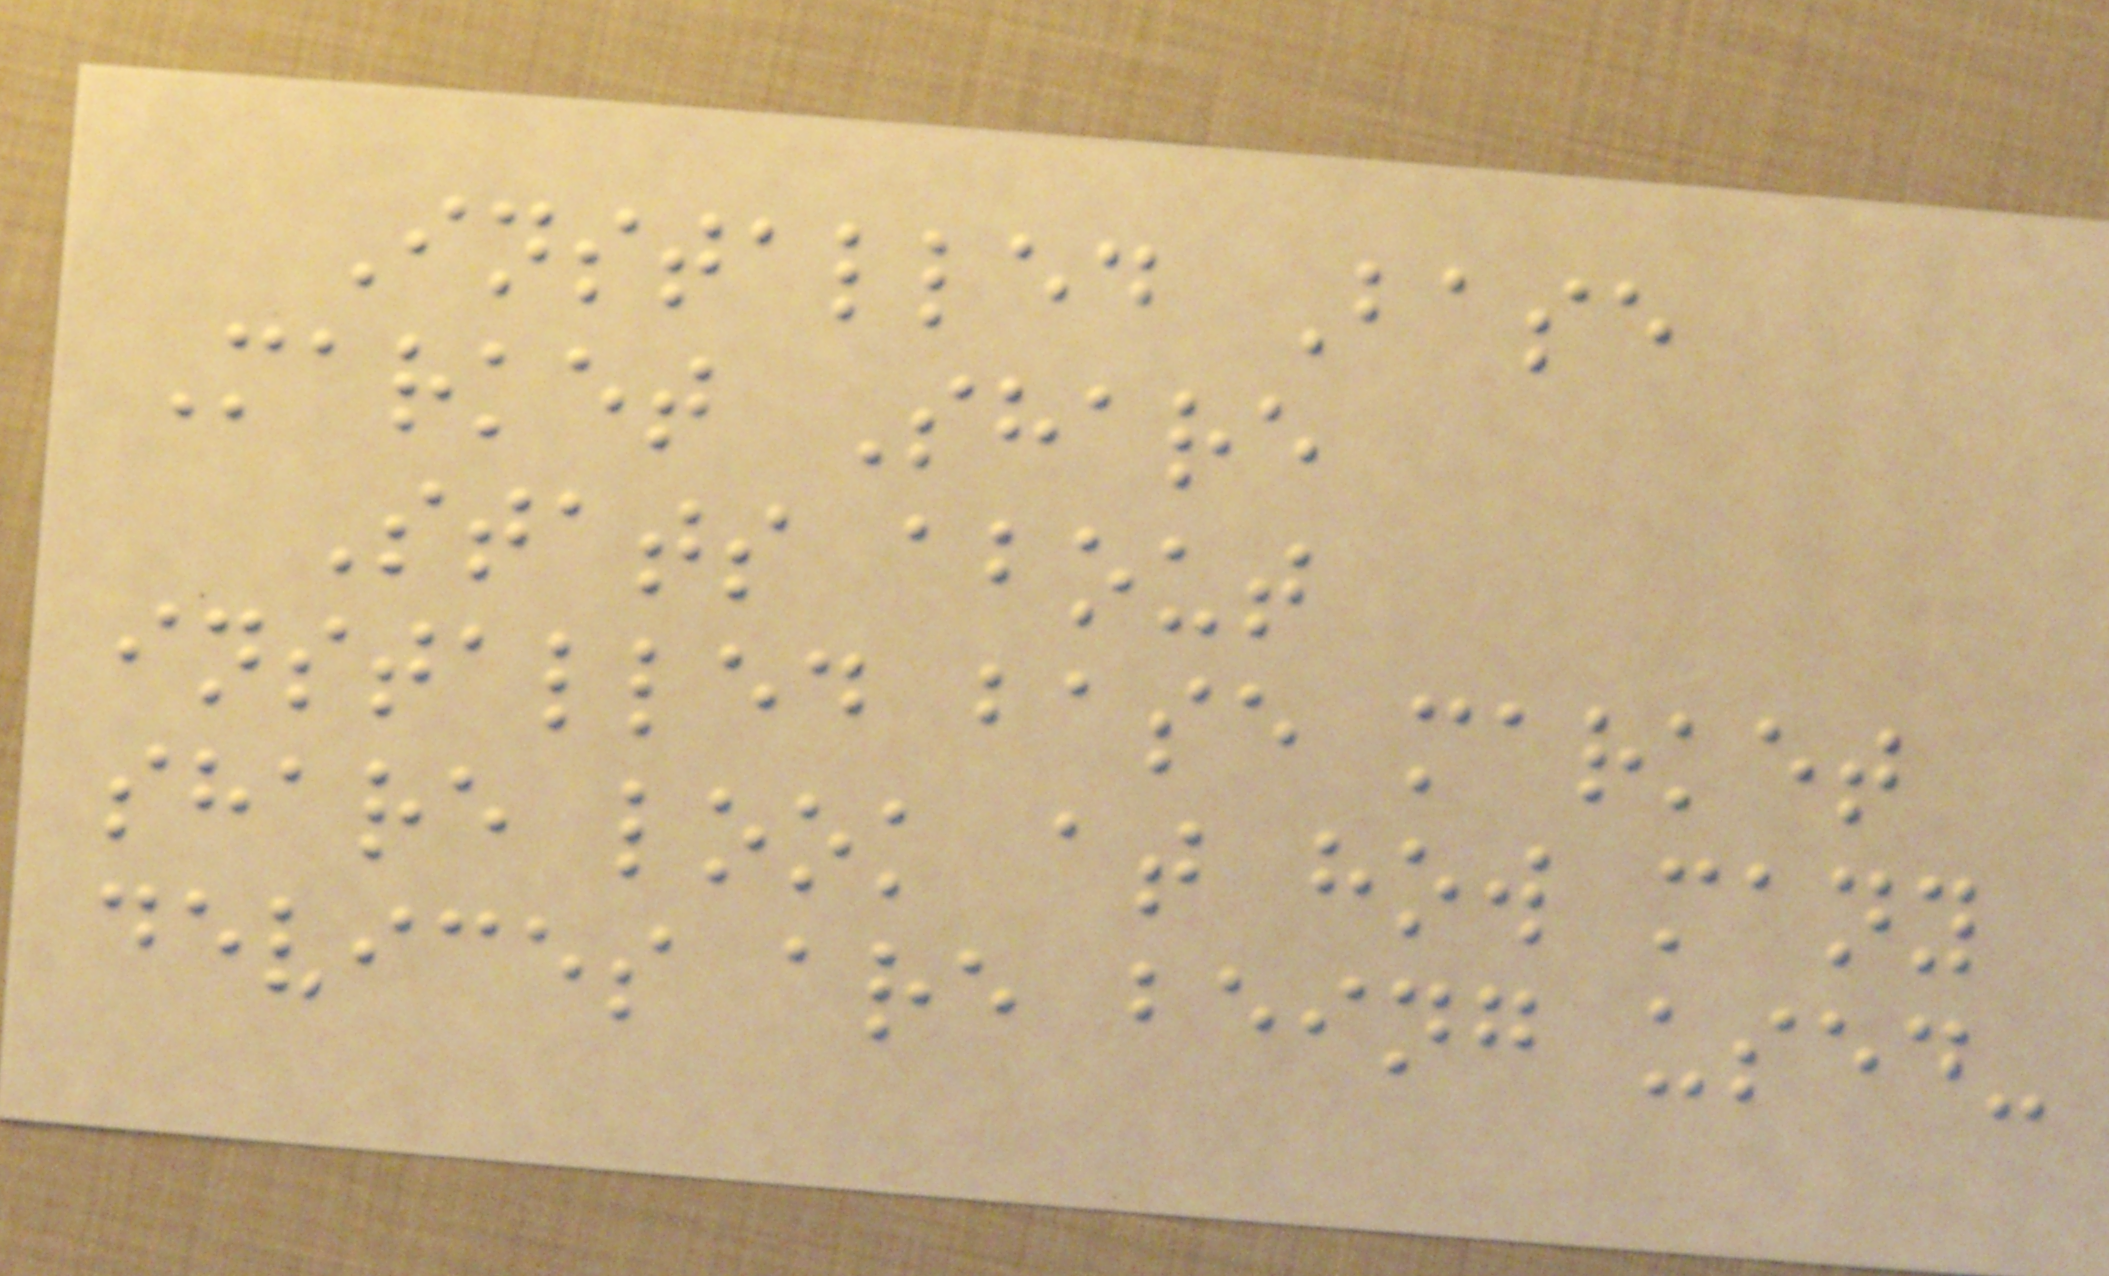Installed Base
Market Share
Stats about
installed base market
share look at how many
devices are being used-
